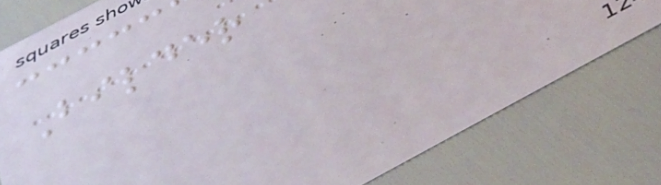Bilder
